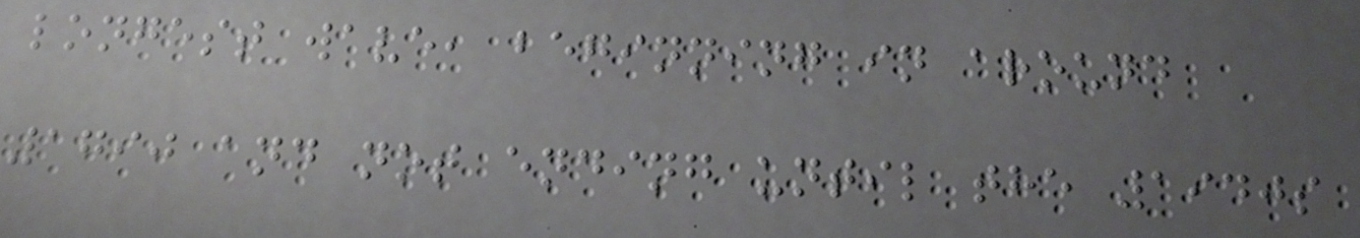longest wave, beginning in around
1790 and not ending until the 1940s
